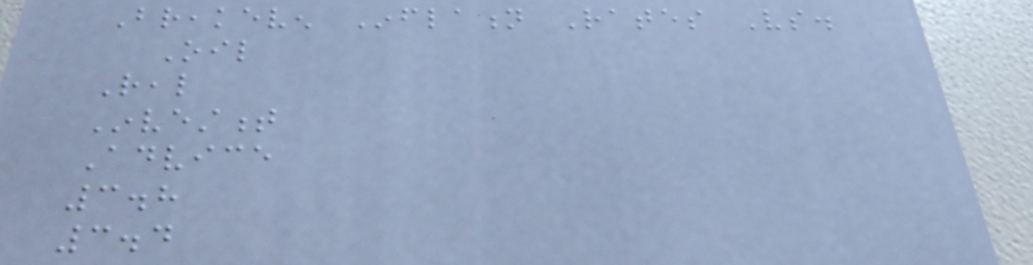Breakeven Inflation Rates Vs.
Oil
Real
Investment
Advice
3.8
3.4
